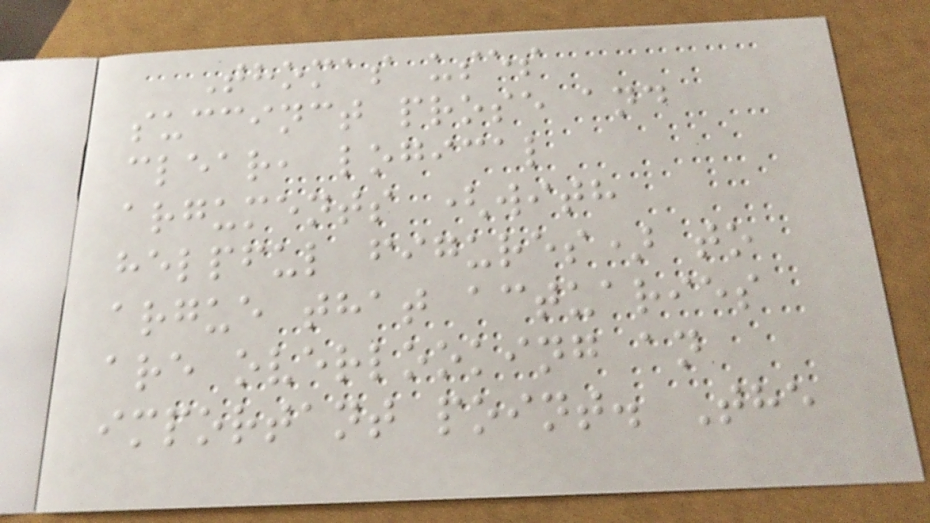Thomas uses
succinct prose and
clear, logical
arguments (with
helpful figures) to
argue that actuaries
are overlooking an
important point. The
